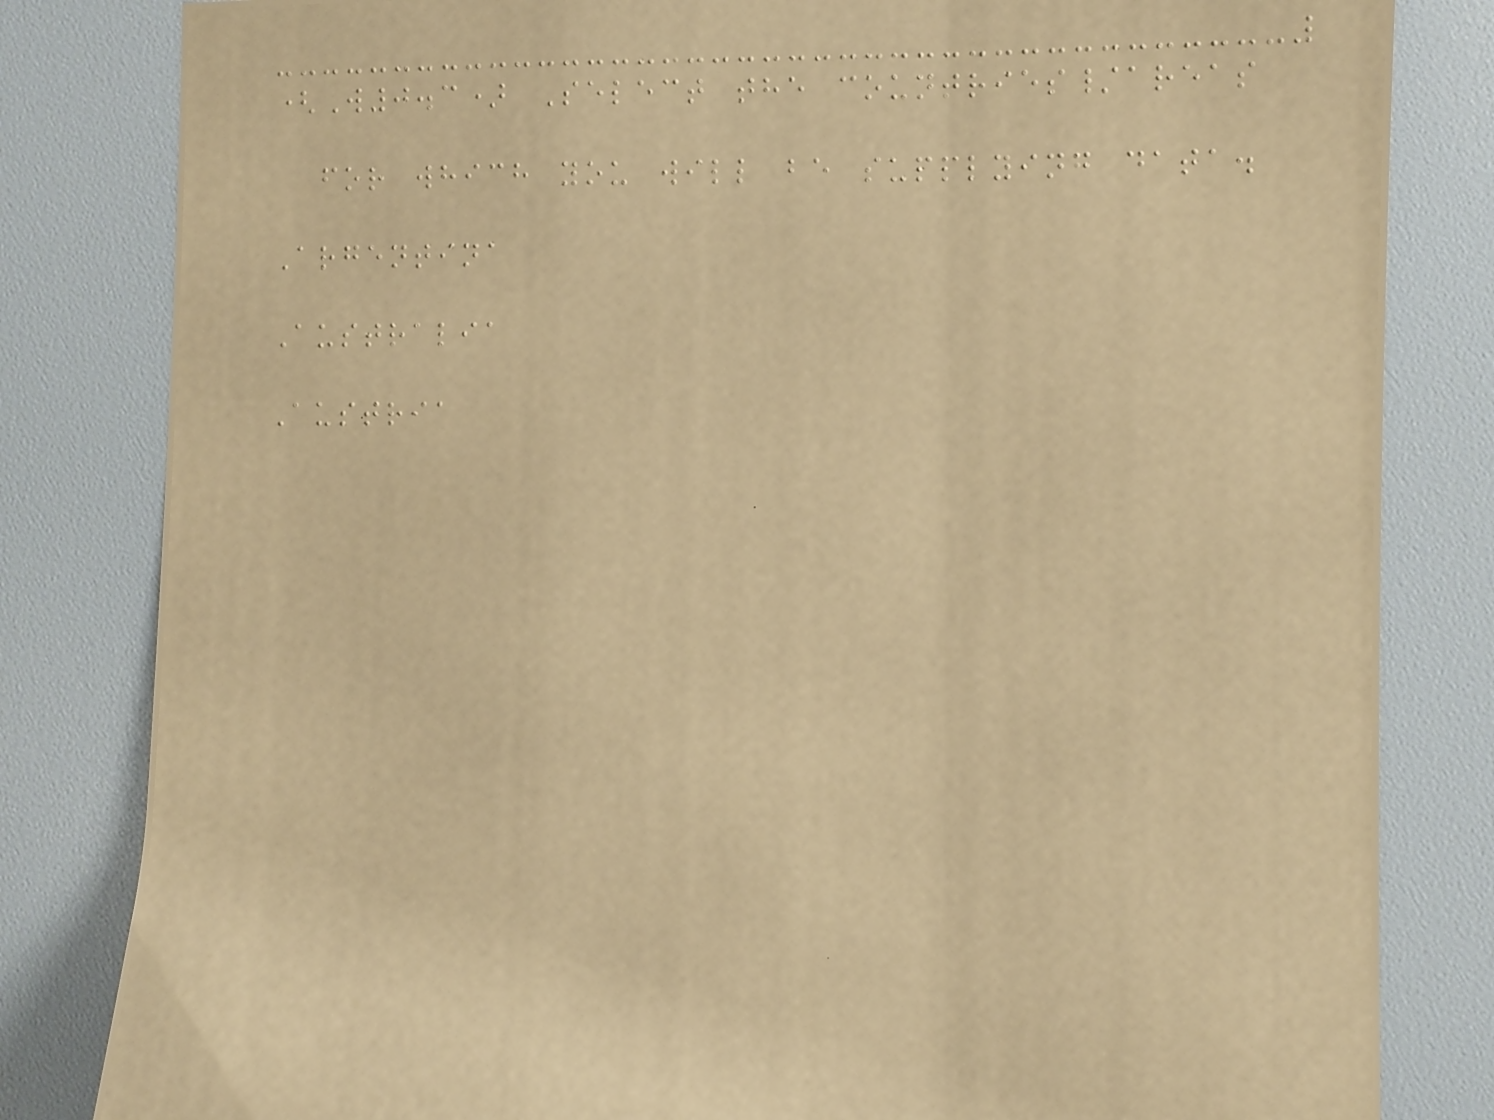(W0.3) Select the countries/areas
for which you will be supplying data.
Argentina
Australia
Austria
